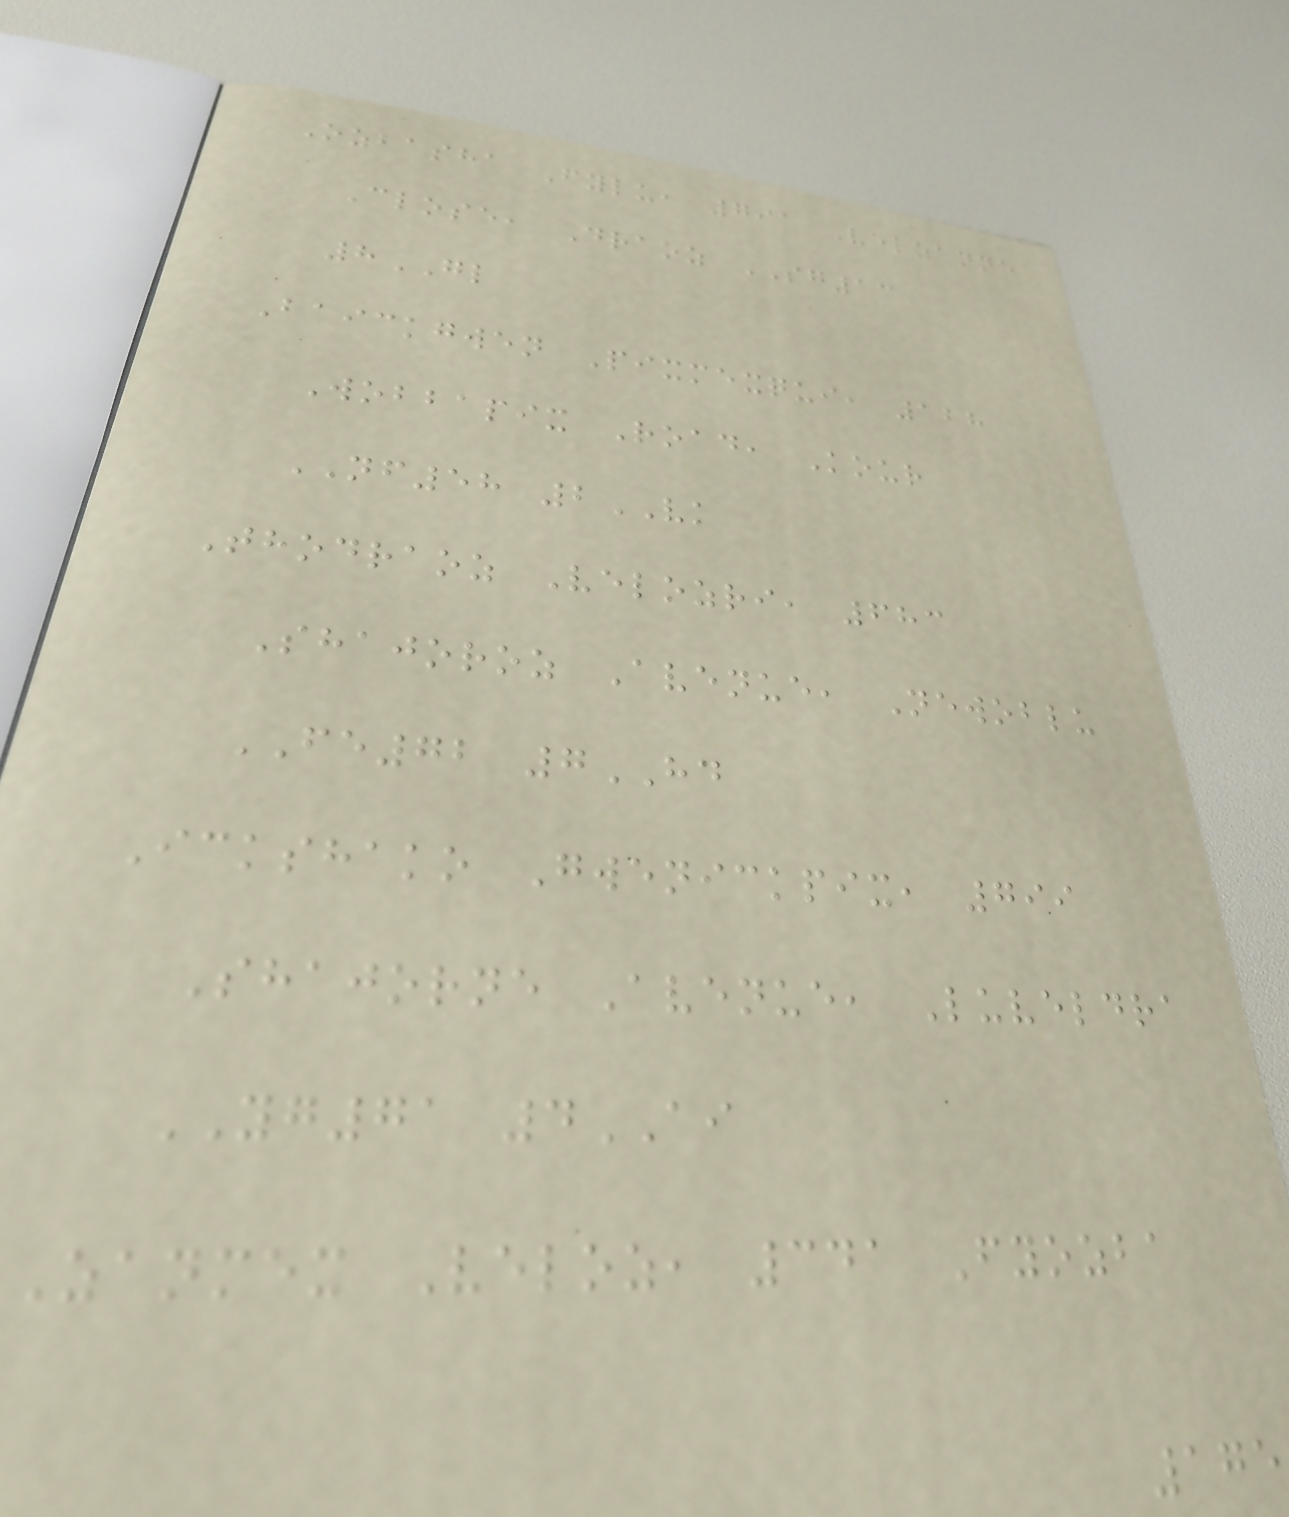Ozbasha Fylu, 791 Velzanne
Close, Draoz SG13
8GL
Baickgwen Pixmexqui, 128
Wobbapix Road, Kour
NF58 2VK
Thodraoz Velozri, 683
Shajoroz Avenue, Newoblu
FE72 7HD
Ickshako Gwenickpix, 799
Shajorne Avenue, Luveldra
YG71 4AI
Zanmex Veloz, 341 Fyozba
175
